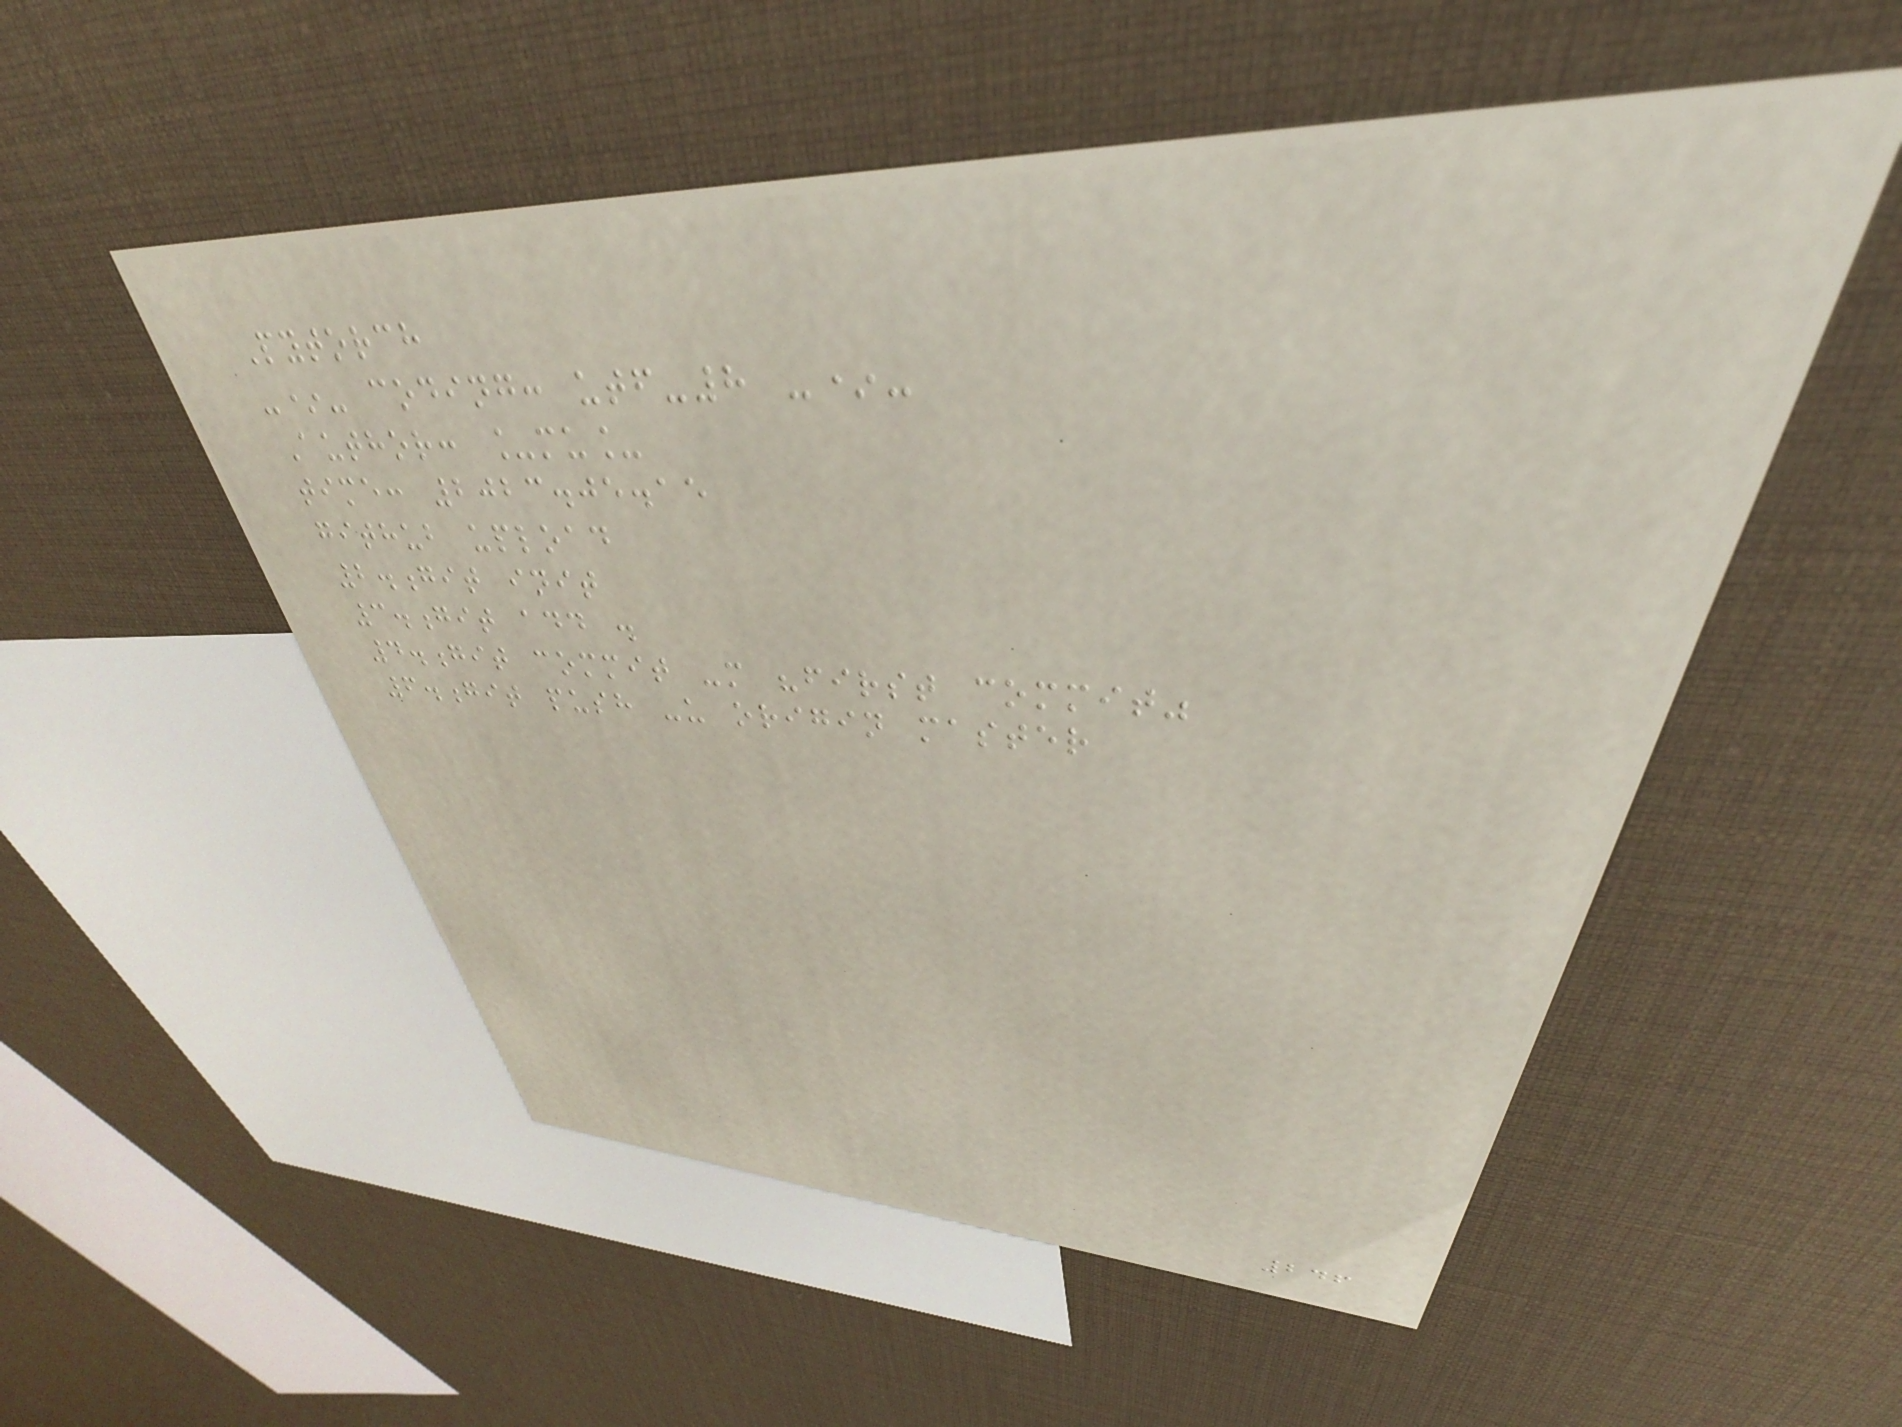Pytorch
-*- coding: utf-8 -*-
Author: _mu_
time: 2023.05.15
github upload
2.git init
3.git add .
4.git commit -m "first commit"
6.git push -u origin master
246
